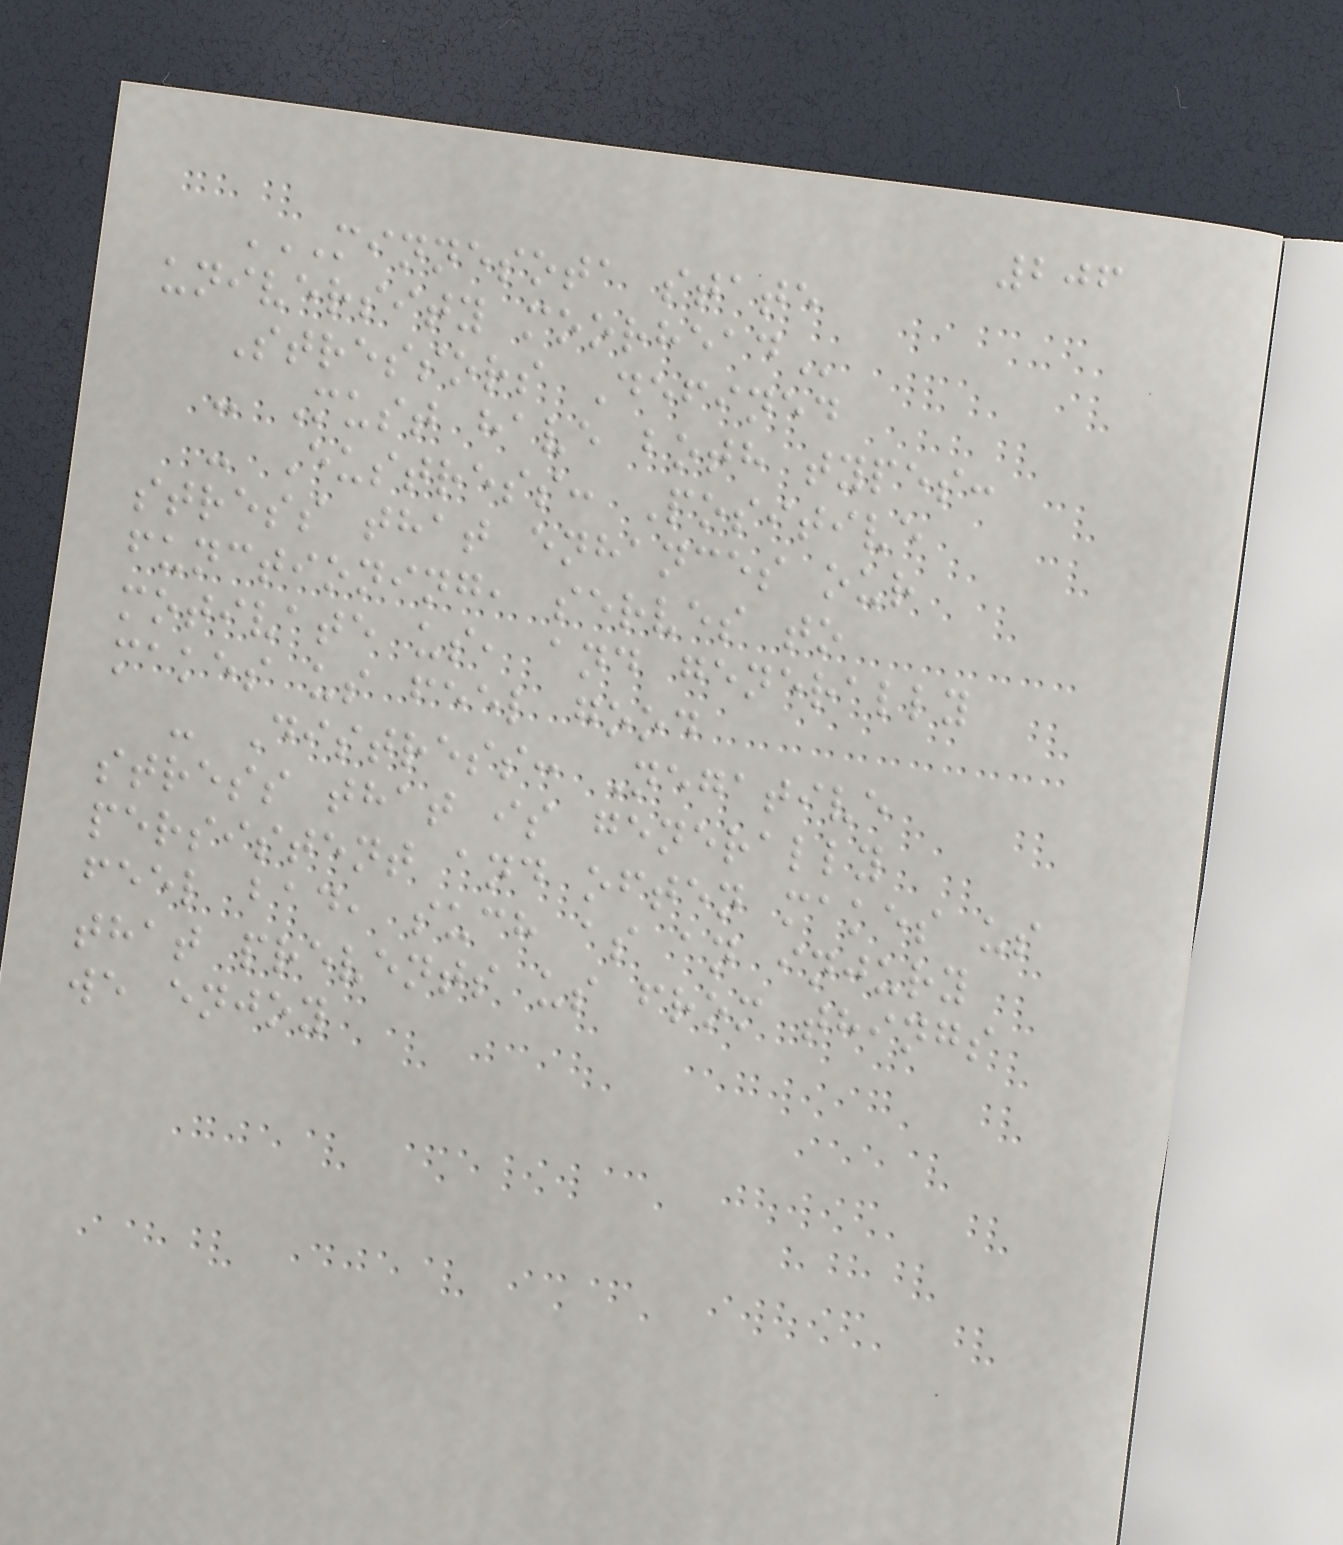206
MINNESOTA STATE
UNIVERSITY MOORHEAD
Stressors Defined
- Must have both types:
- Eustress: Positive
stress that enhances our
functioning, serves to
motivate us, and generally
makes us feel good
- Distress: Negative
stress that is generally
persistent and often makes us
feel bad, such as an injury
that prevents us from things
we enjoy
